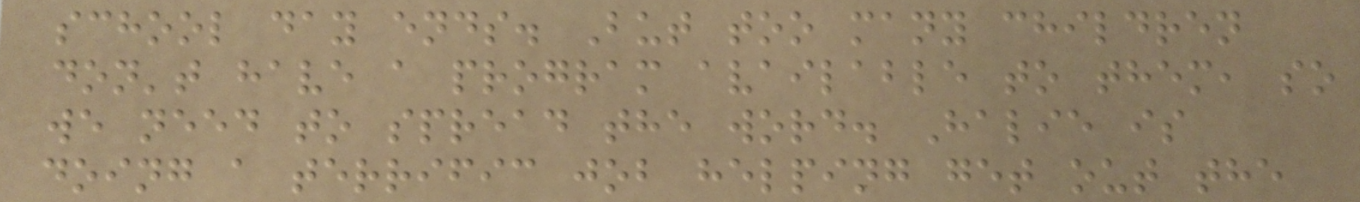school day ends. But too many children
don't have a program available to them, so
we need to spread the word. Halie is
doing a terrific job helping get out the
